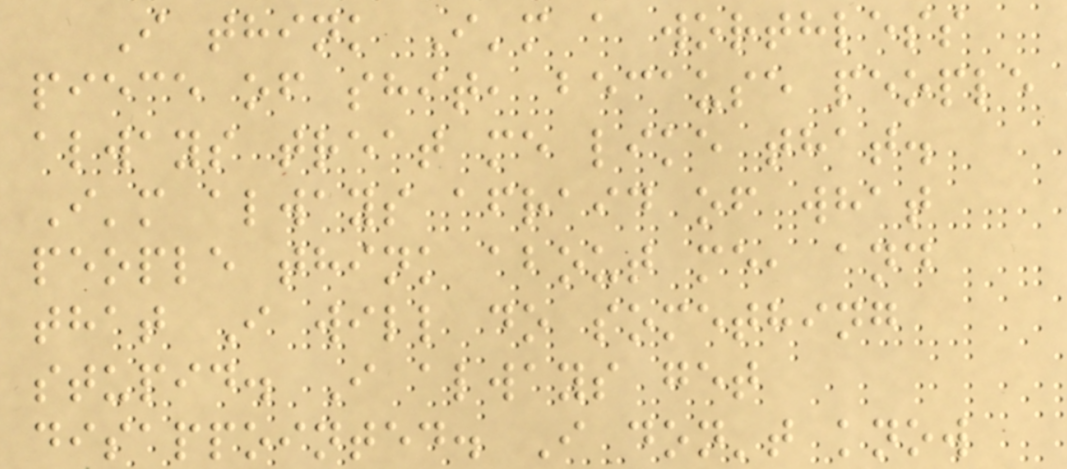I think I'm a worthless
piece of shit, because people
always treat me like that.
I'm always afraid of what
people think about me, and
that I will do something
stupid. I always get
disappointed. I don't know
